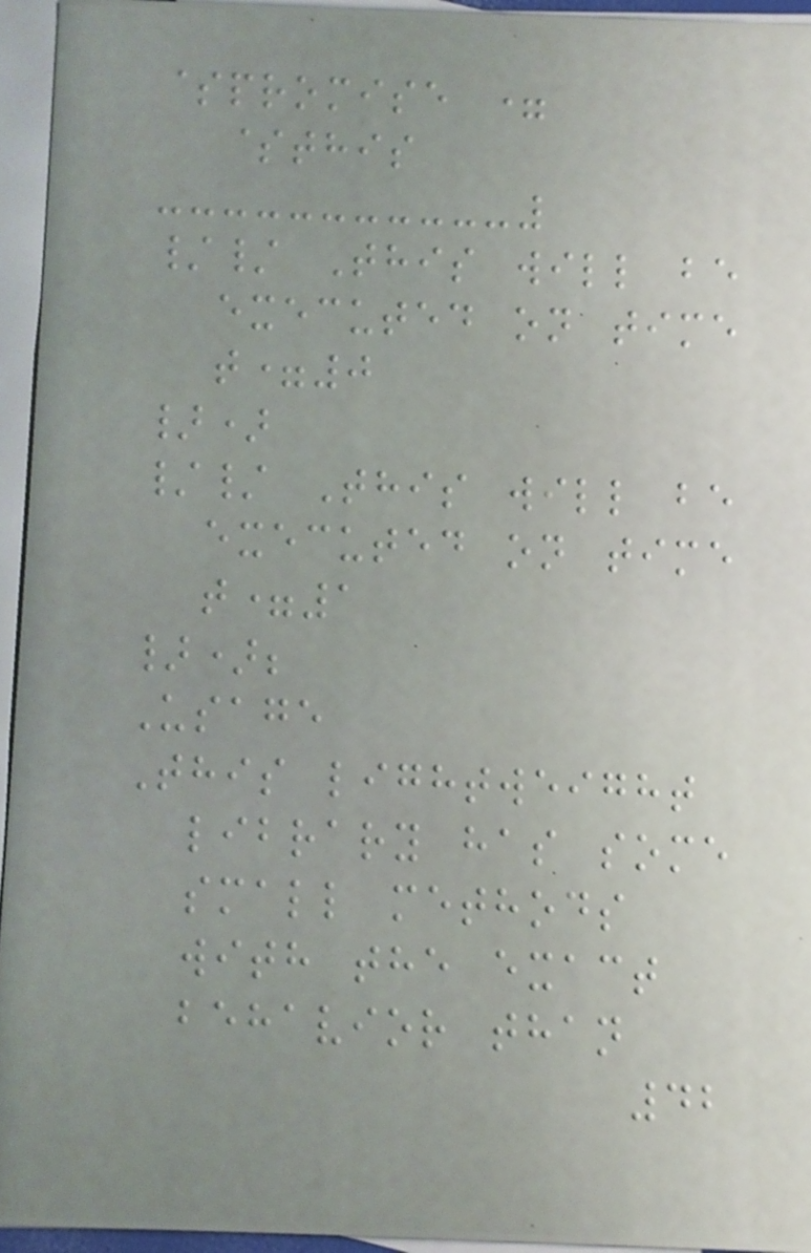$promise =
$this
// This will be
executed on time
t=0
})
// This will be
executed on time
t=1
});
Usage
This lightweight
library has some
small methods
with the exact
behavior than
42
